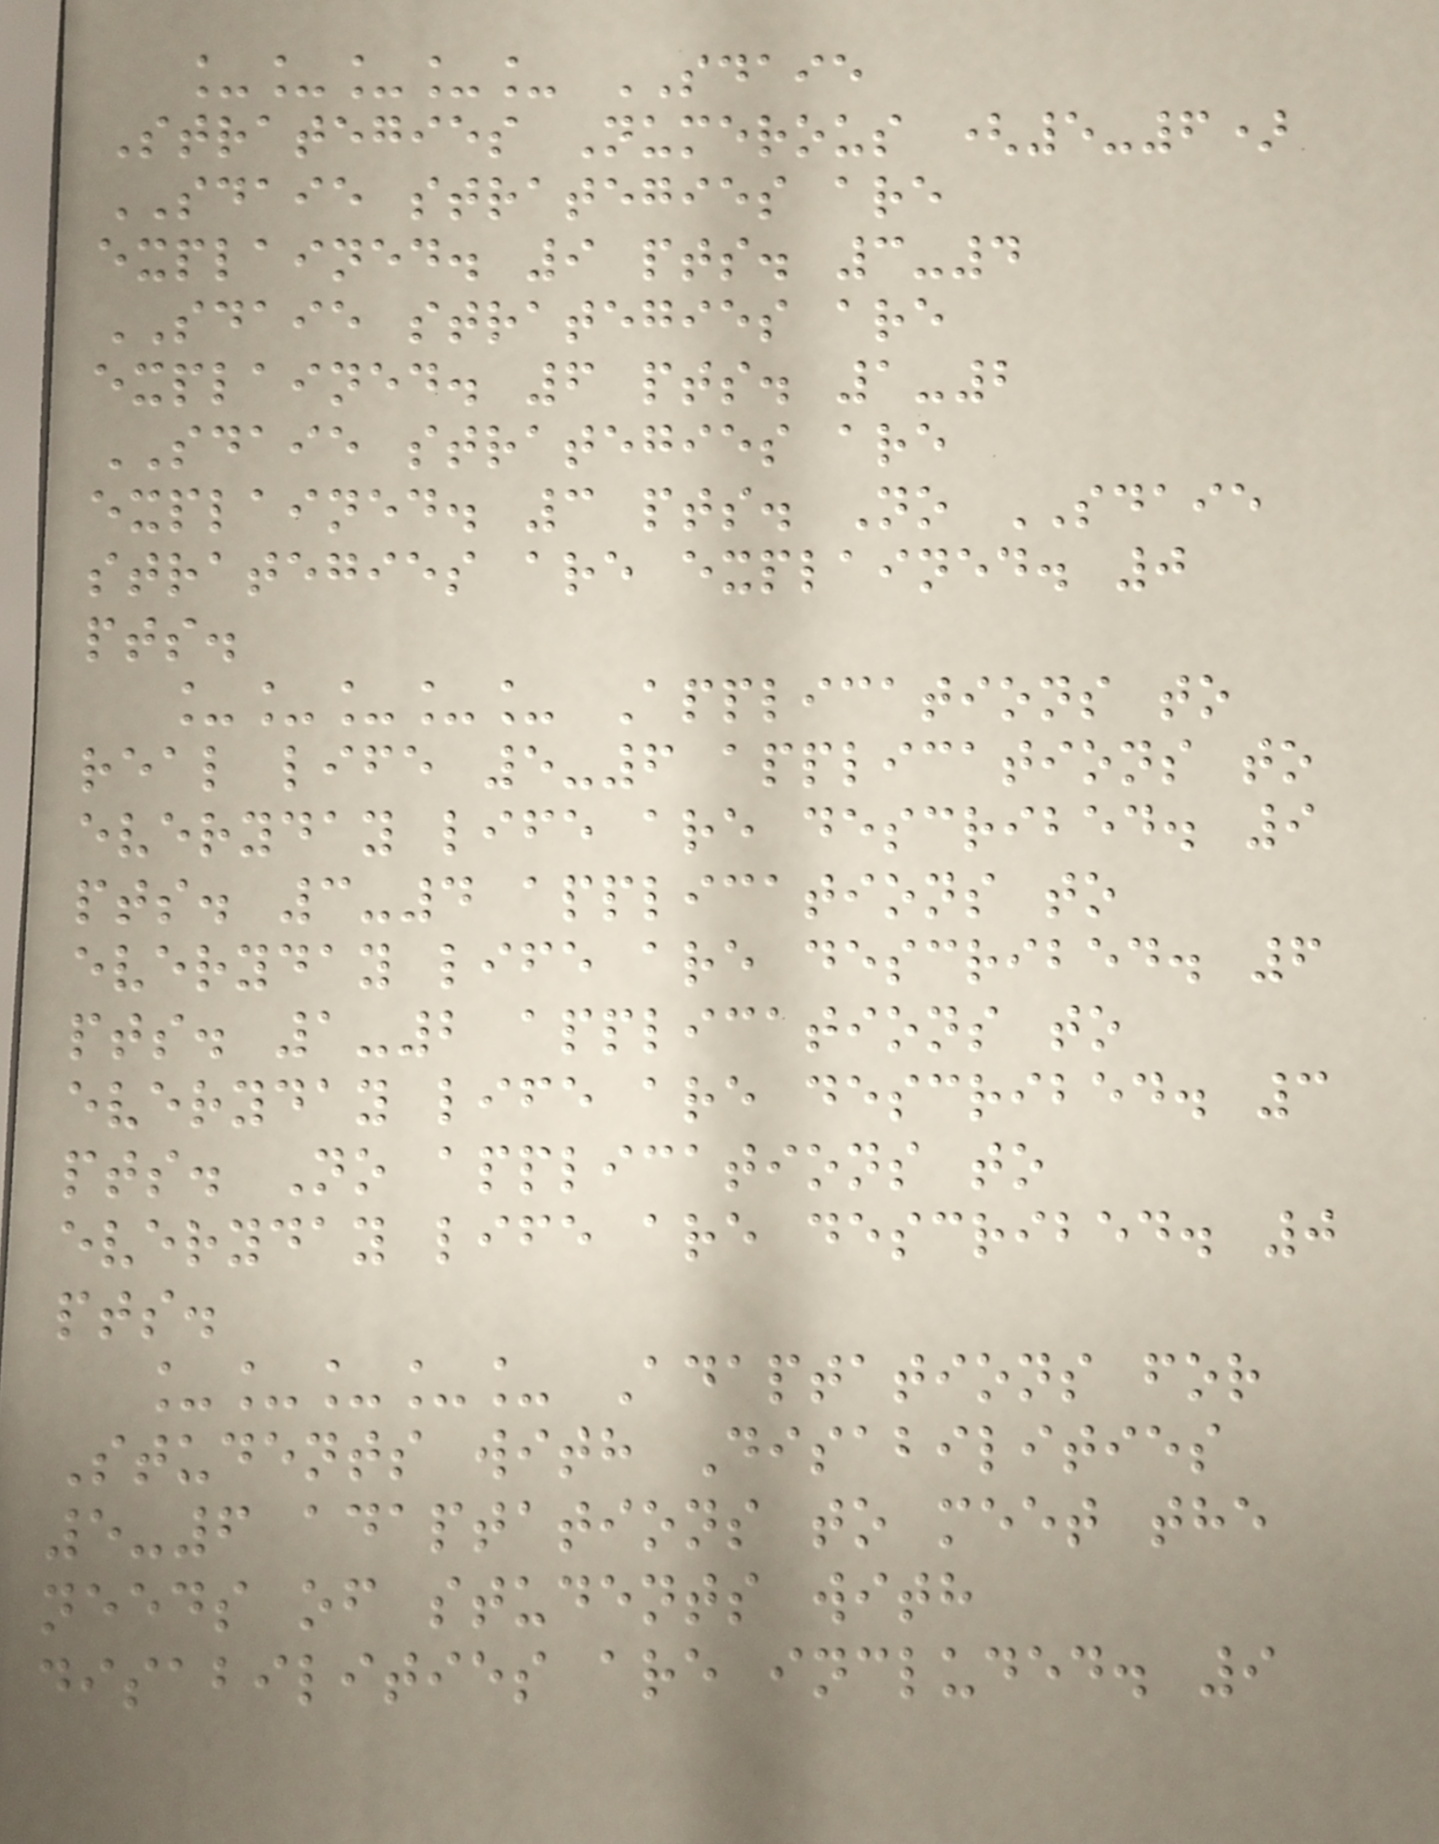_____ SDAIE
Strategies Numerous (5-6)
SDAIE strategies are
explained. 9 pts. 3-4
SDAIE strategies are
explained. 6 pts. 1-2
SDAIE strategies are
explained. 3 pts. No SDAIE
strategies are explained. 0
pts.
_____ Applications to
real life 5-6 applications to
everyday life are described. 9
pts. 3-4 applications to
everyday life are described. 6
pts. 1-2 applications to
everyday life are described. 3
pts. No applications to
everyday life are described. 0
pts.
_____ Adaptations for
Students with Disabilities
5-6 adaptations to meet the
needs of students with
disabilities are included. 9
